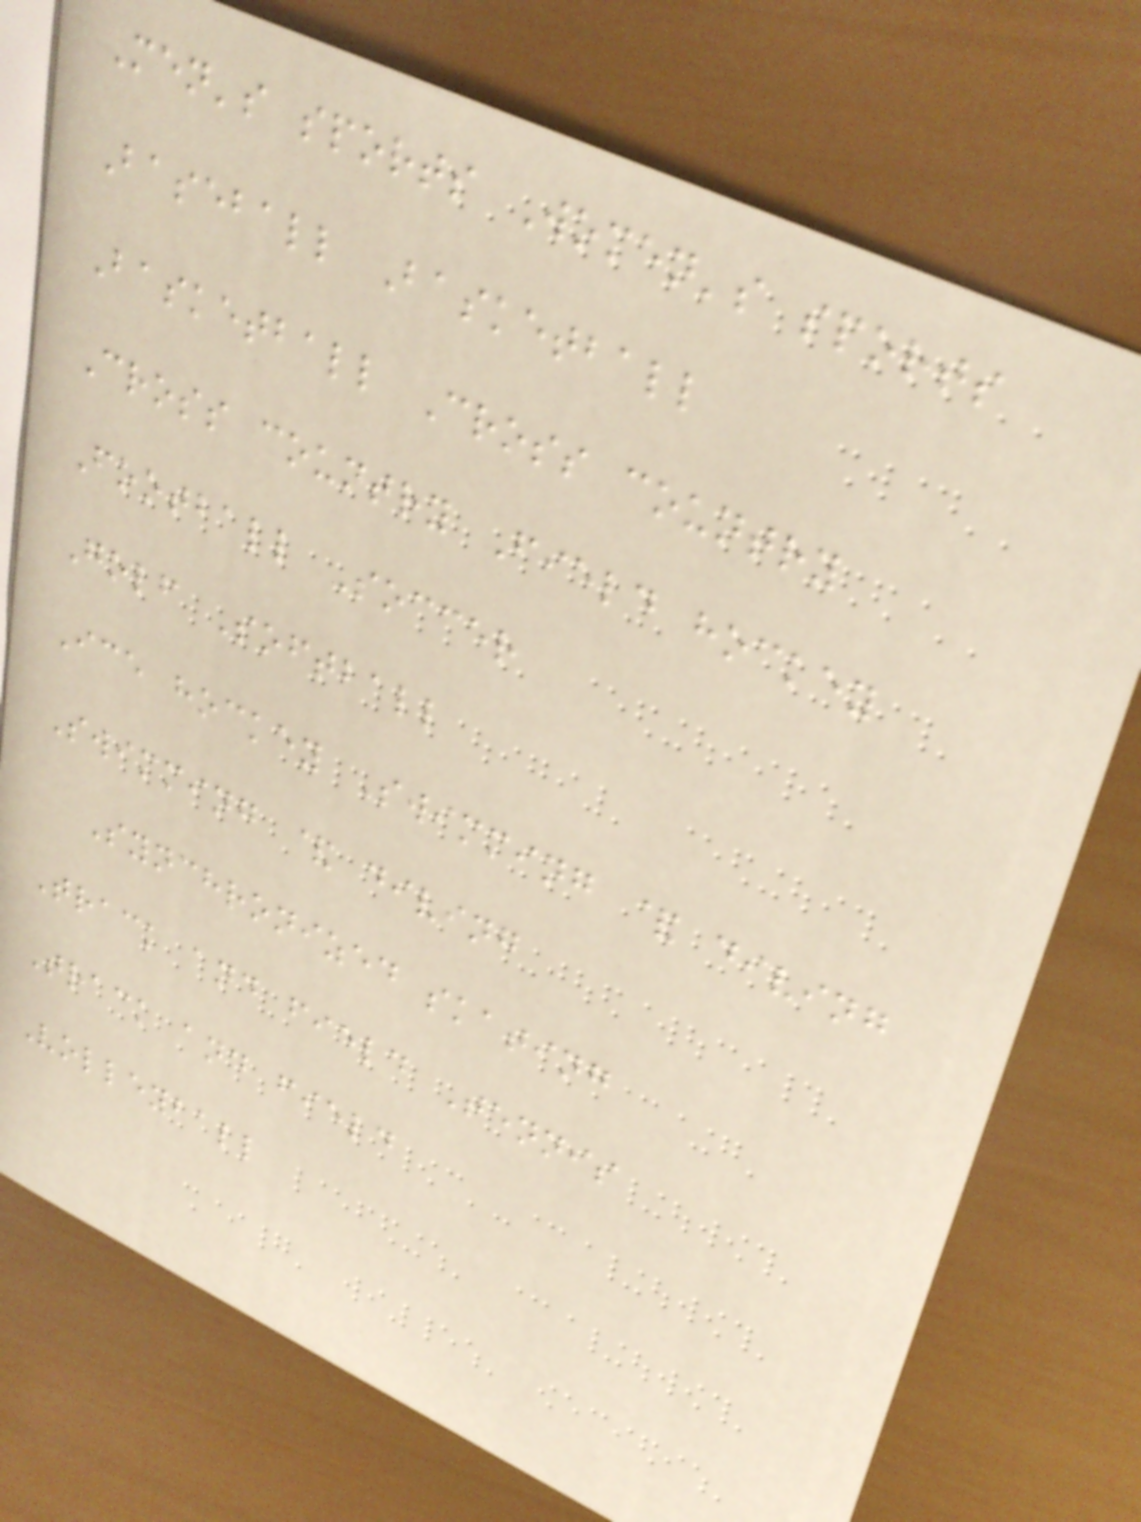Men's sports Women's sports
Baseball Basketball
Basketball Cross country
Cross country Field hockey
Football Soccer
Golf Softball
Ice hockey Swimming & diving
Swimming & diving
Synchronized skating
Track and field Tennis
Track and field
Volleyball
